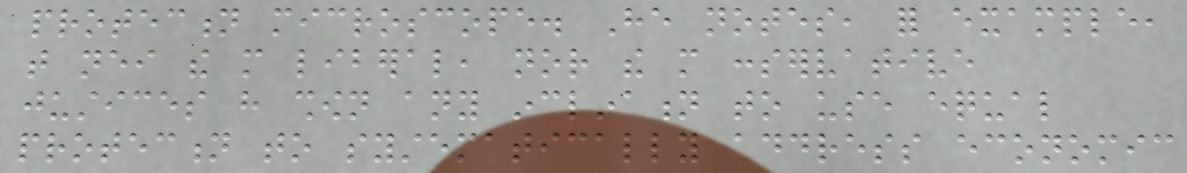protection microscope. He notes, for example,
that neither the more liberal, nor the more conservative
justices have shown any inclination to use equal
protection to systematically address economic
